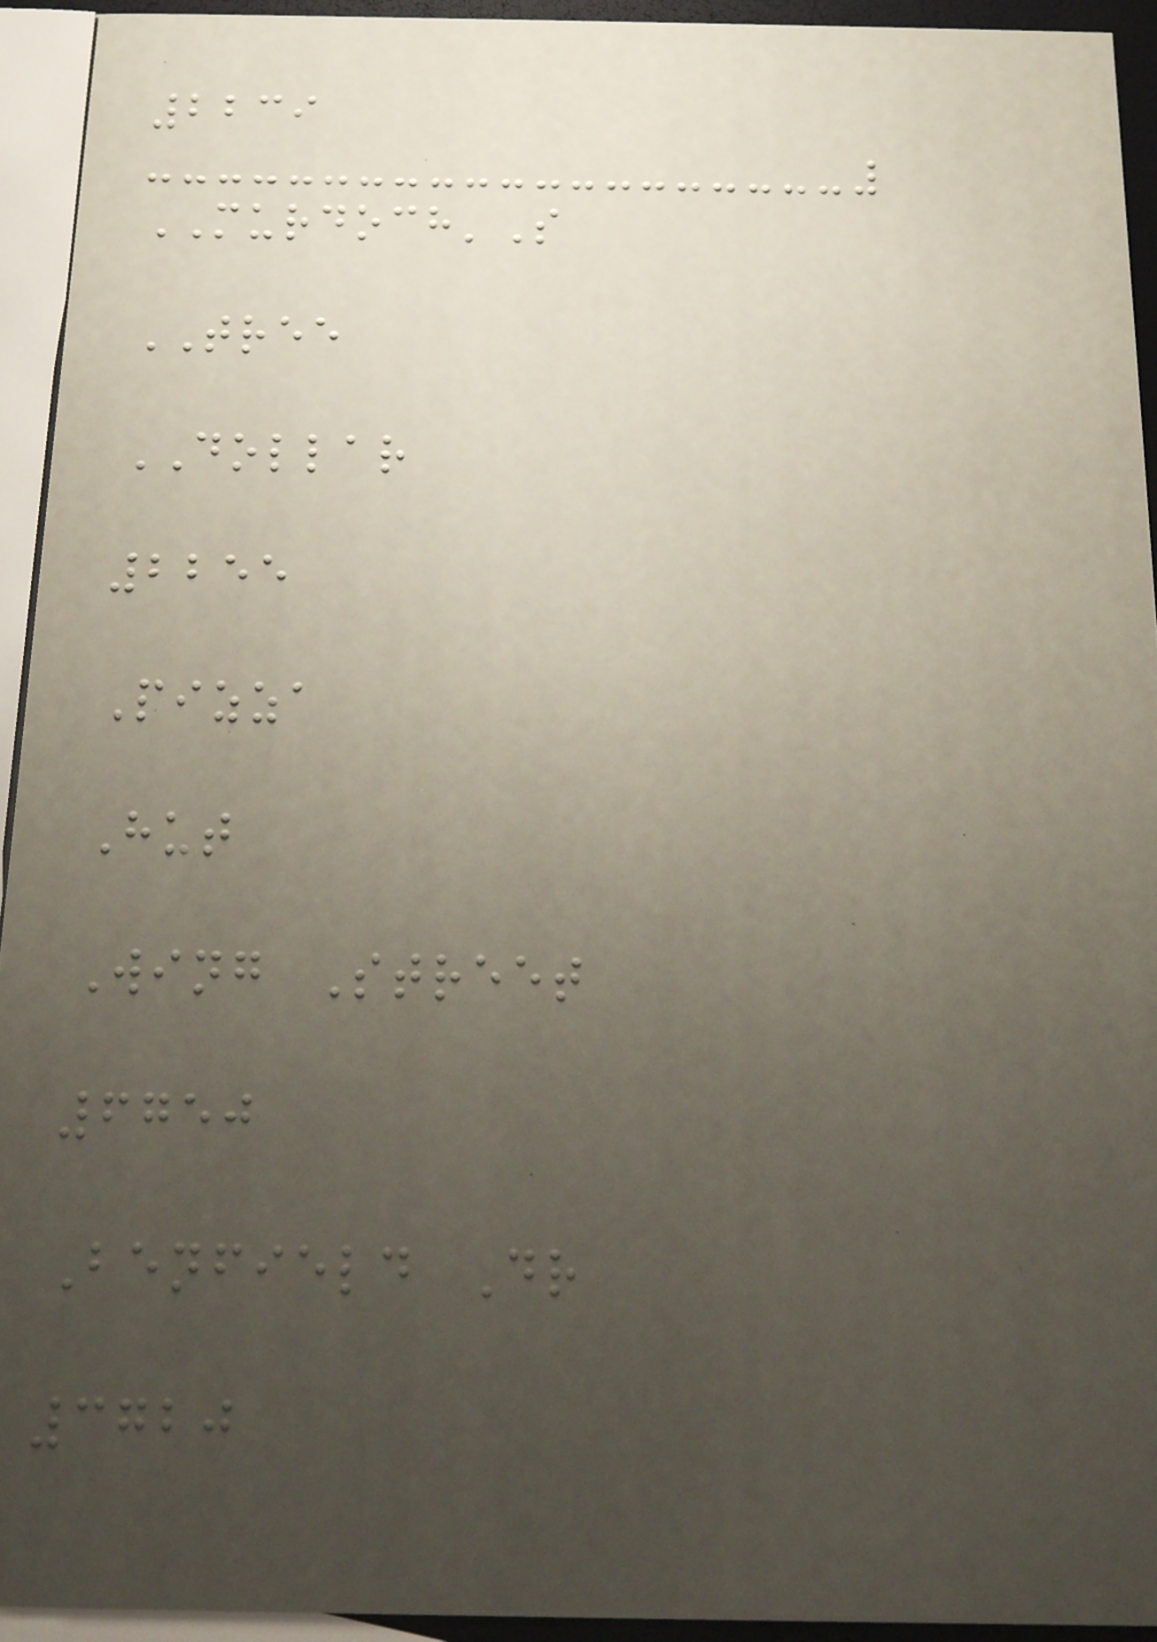2239
MURDOCH'S
TREE
DOLLAR
2255
Pizza
Hut
Wing Street
6750
Benfield Dr
3720
